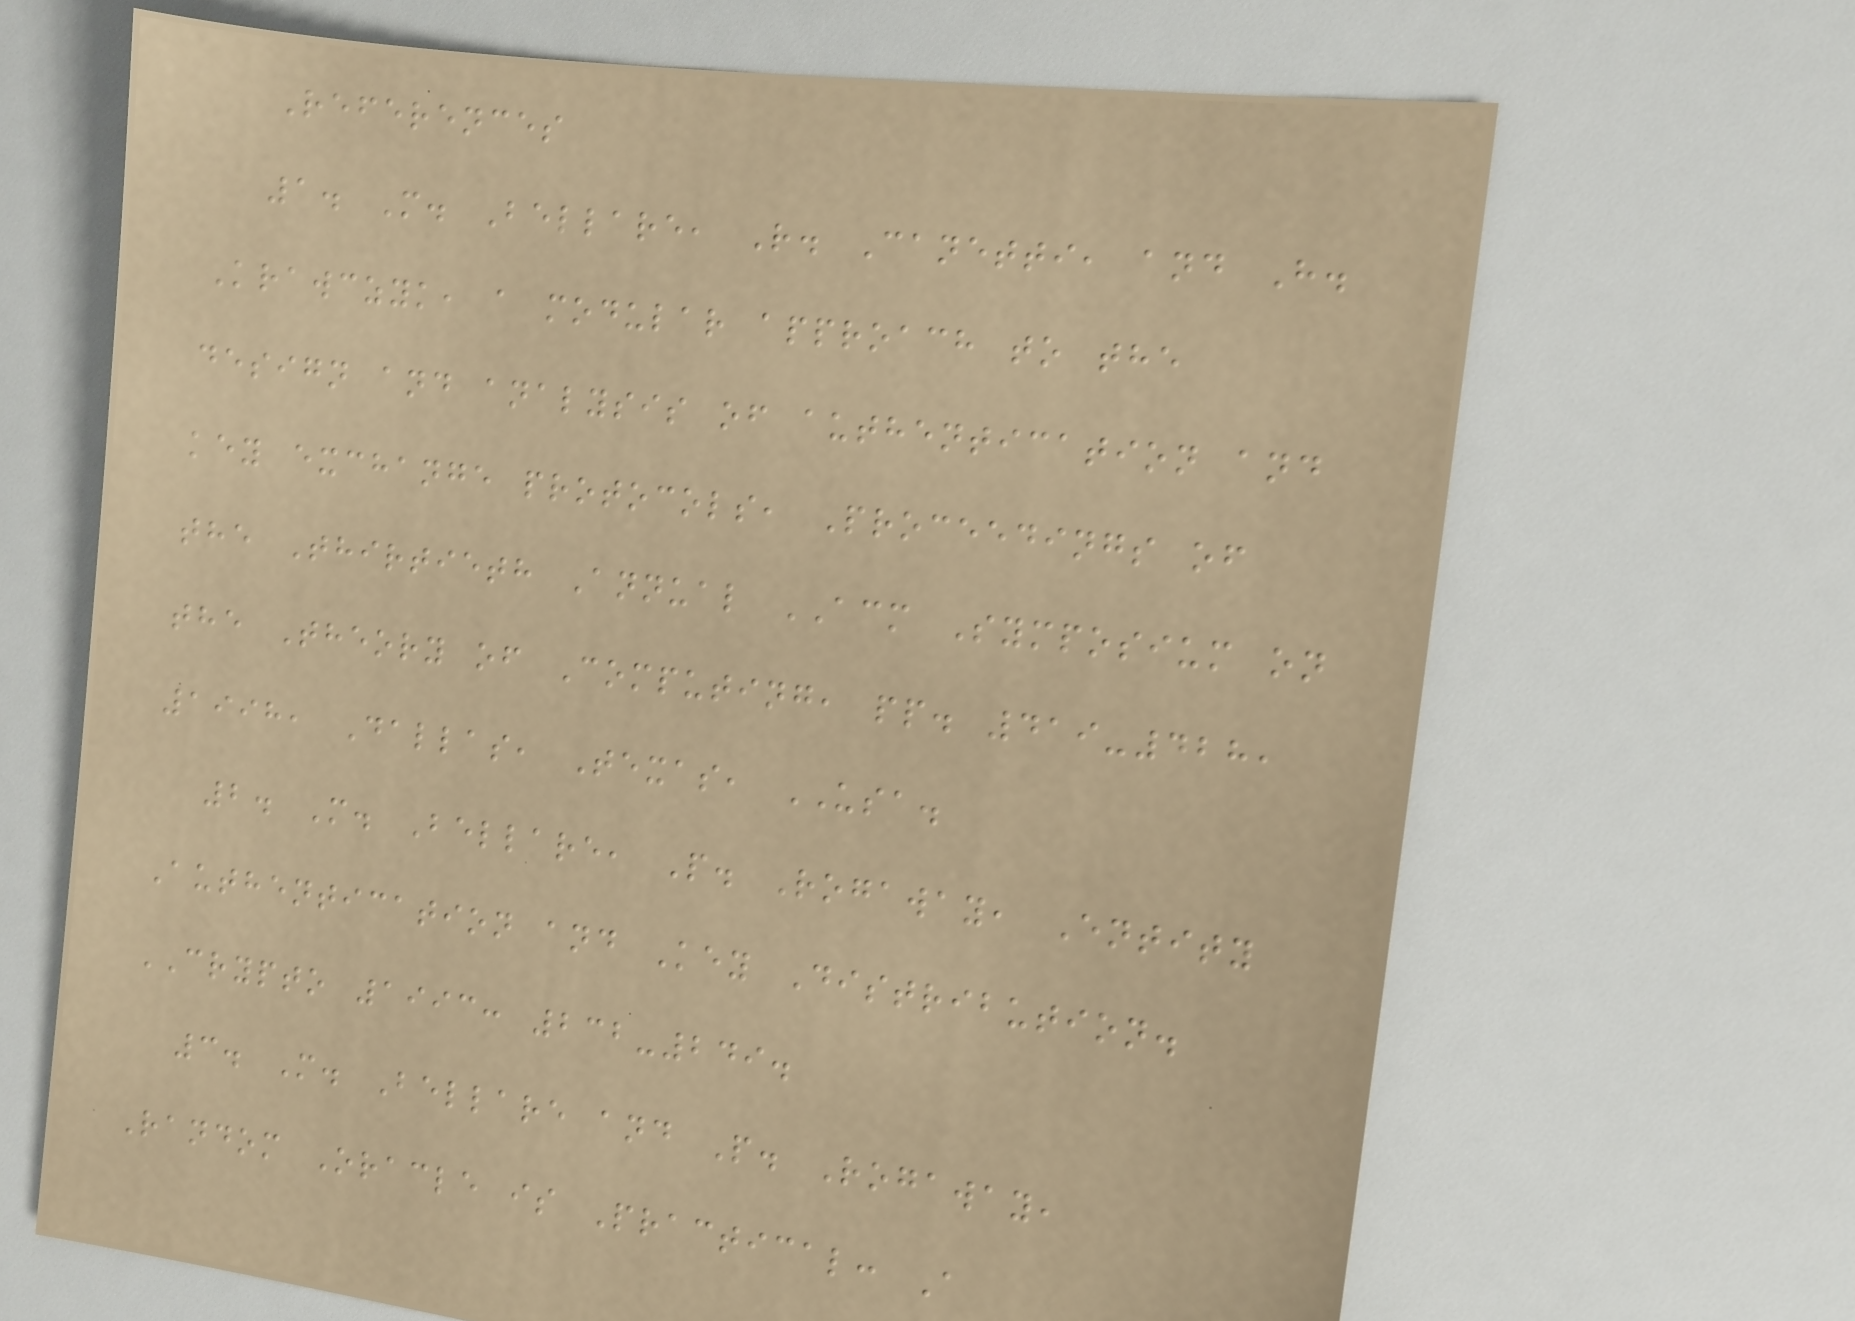References
1. M. Bellare, R. Canetti, and H.
Krawczyk, a modular approach to the
design and analysis of authentication and
key exchange protocols, Proceedings of
the Thirtieth Annual ACM Symposium on
the Theory of Computing, pp. 419-428,
1998, Dallas, Texas, USA.
2. M. Bellare, P. Rogaway, Entity
Authentication and Key Distribution.
CRYPTO 1993: 232-249.
3. M. Bellare and P. Rogaway,
Random Oracle is Practical: A
